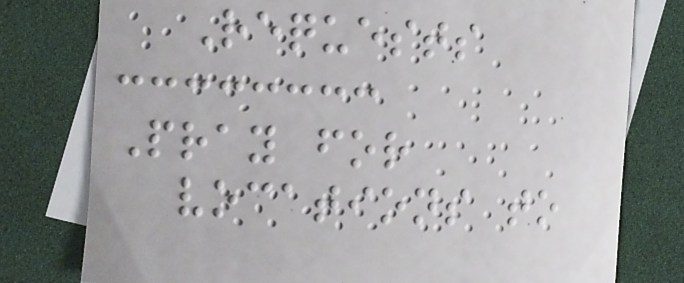Requests
Pray for
vocations to
